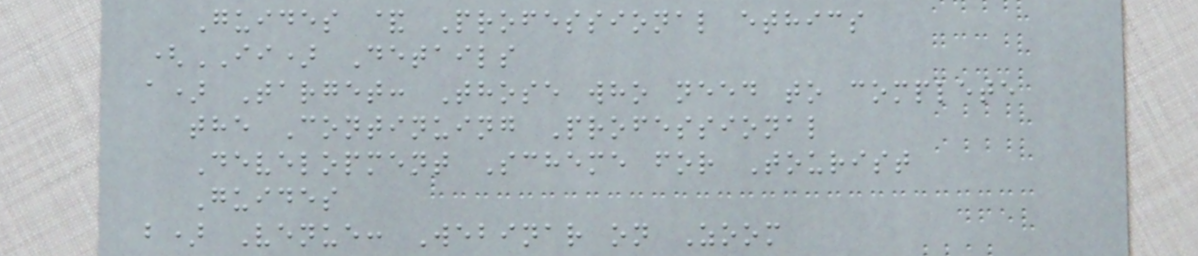Guides & Professional ethics
(II) Details
a) Target: Those who need to complete
the Continuing Professional
Development Scheme for Tourist
Guides
b) Venue: Webinar on Zoom
